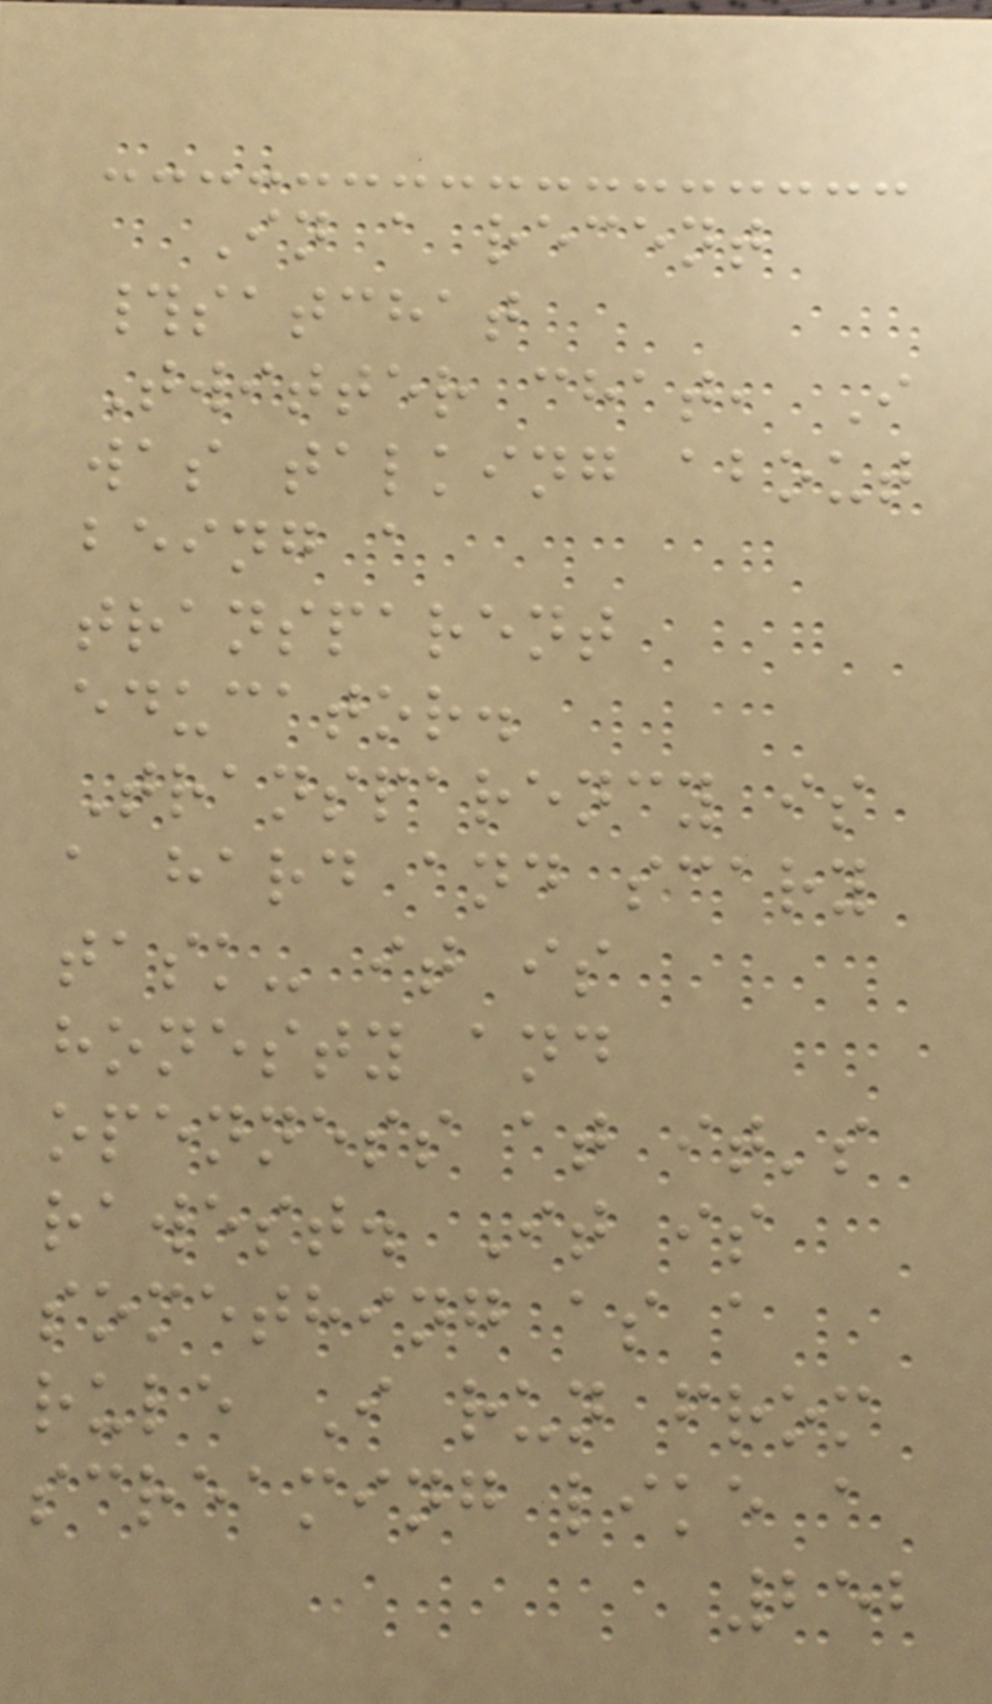In a recent
#satchat
Twitter chat, I
was talking about
being a
transparent
educator.
Transparency is
a hard and scary
task- it is
honesty and
openness at it's
rawest. It is
something as a
rule I run from
screaming like a
252
